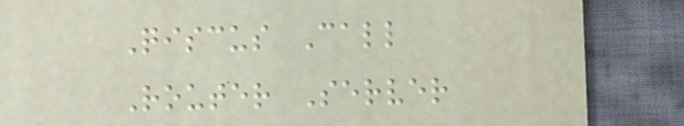Qiscus Call
Router Server
